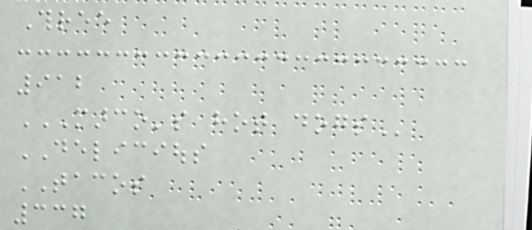Three
912
MARCO'S HOT DOGS
DELICIOUS
TACOS
337
